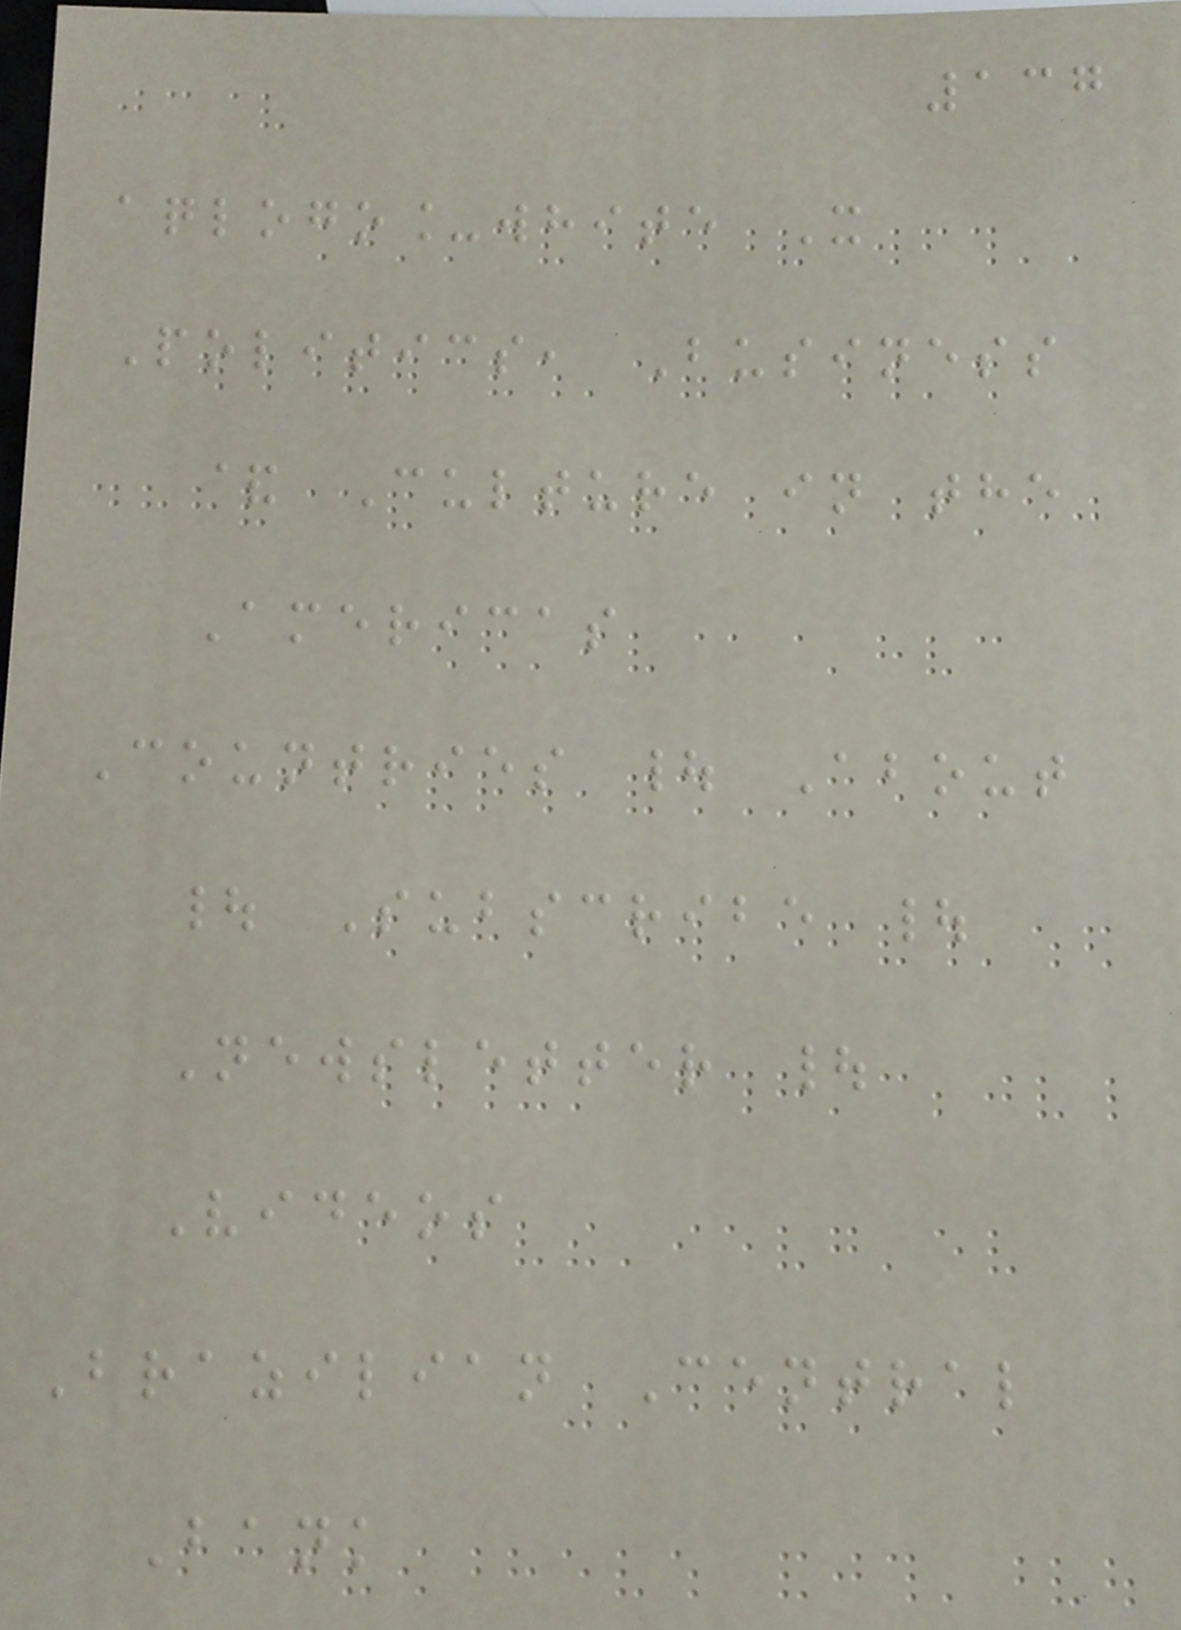137
aqlogo_white X
Politics, Business
& Culture in the
Americas
Countries | About
| Subscribe |
Newsletter |
Videos
Brazilian Central
Bank
